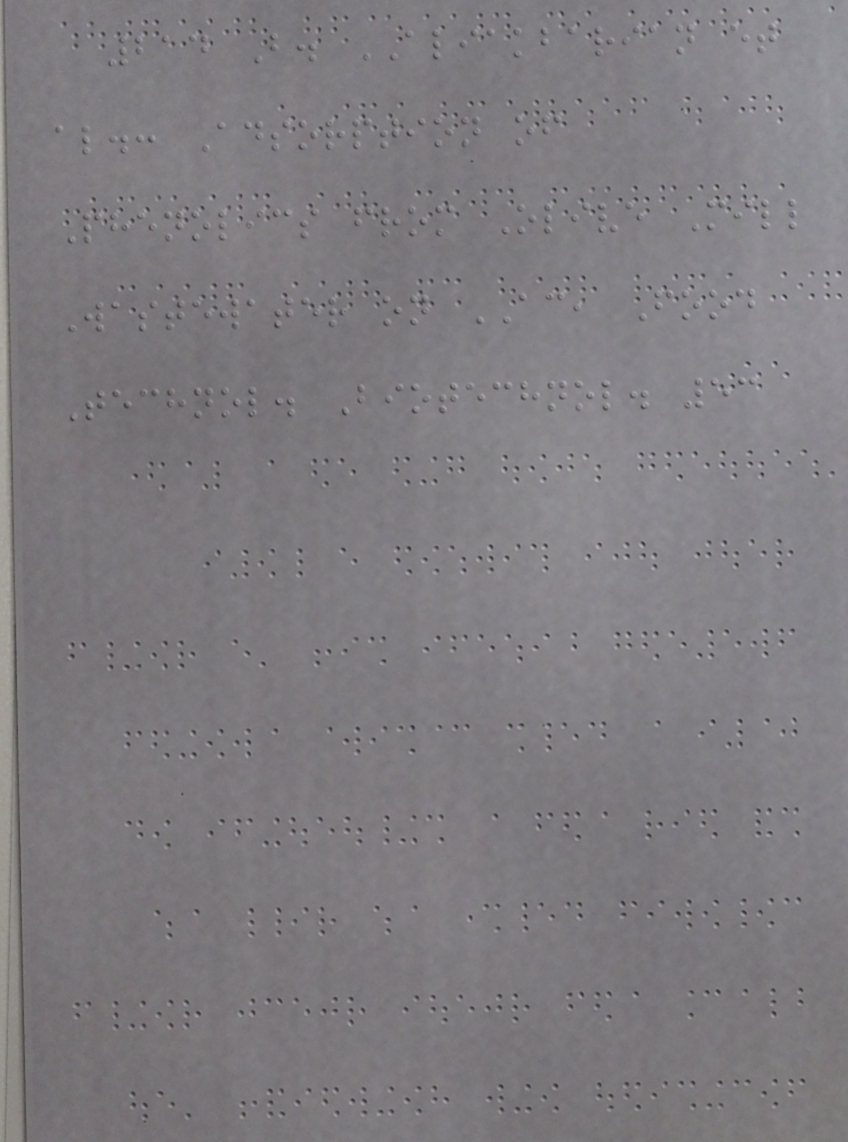214 B. ALIAKBARIAN et
al.: Adsorption of
Phenolics from Olive Mill
Wastewater on AC, Food
Technol. Biotechnol. 53
